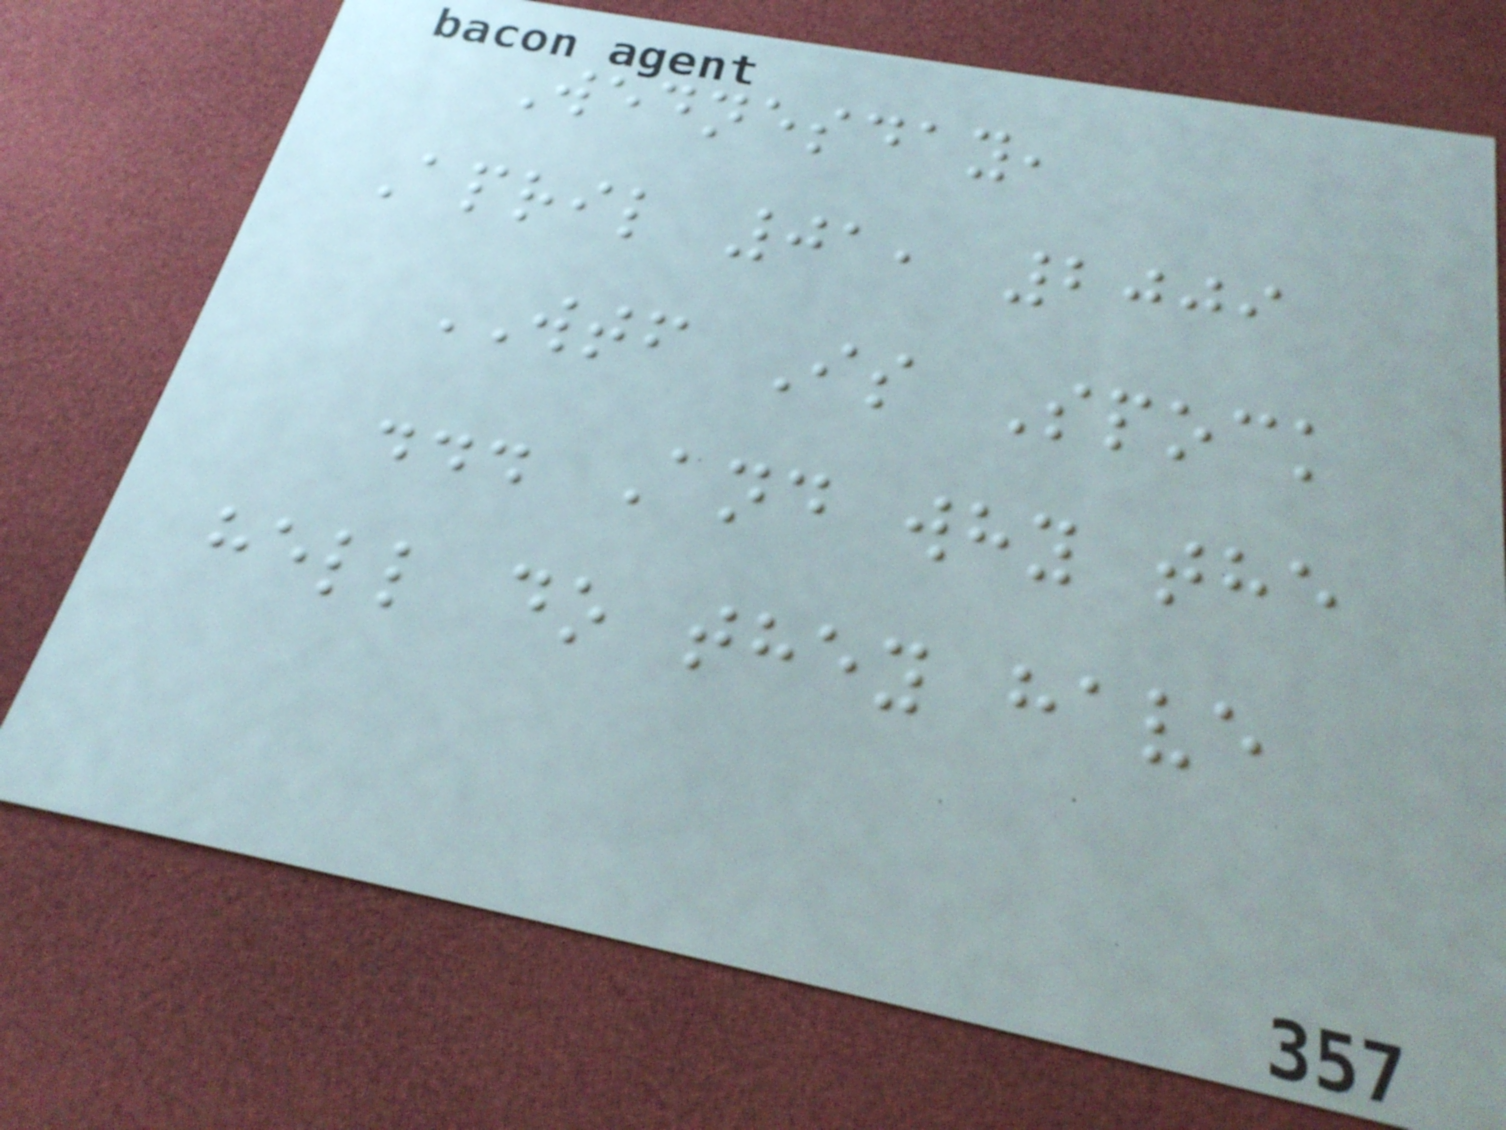Wednesday,
April 01, 2009
WTF Is Spock
... And why the
hell do they have
